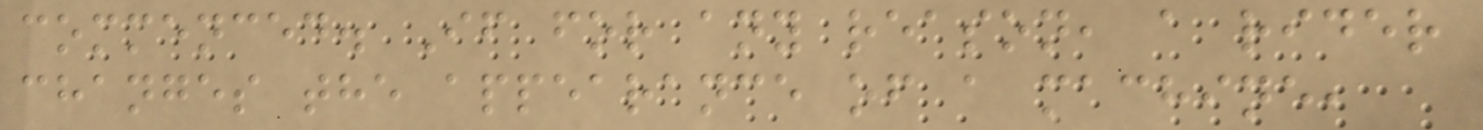commenced. If for any reason, a rider
changes the appearance of a machine,
